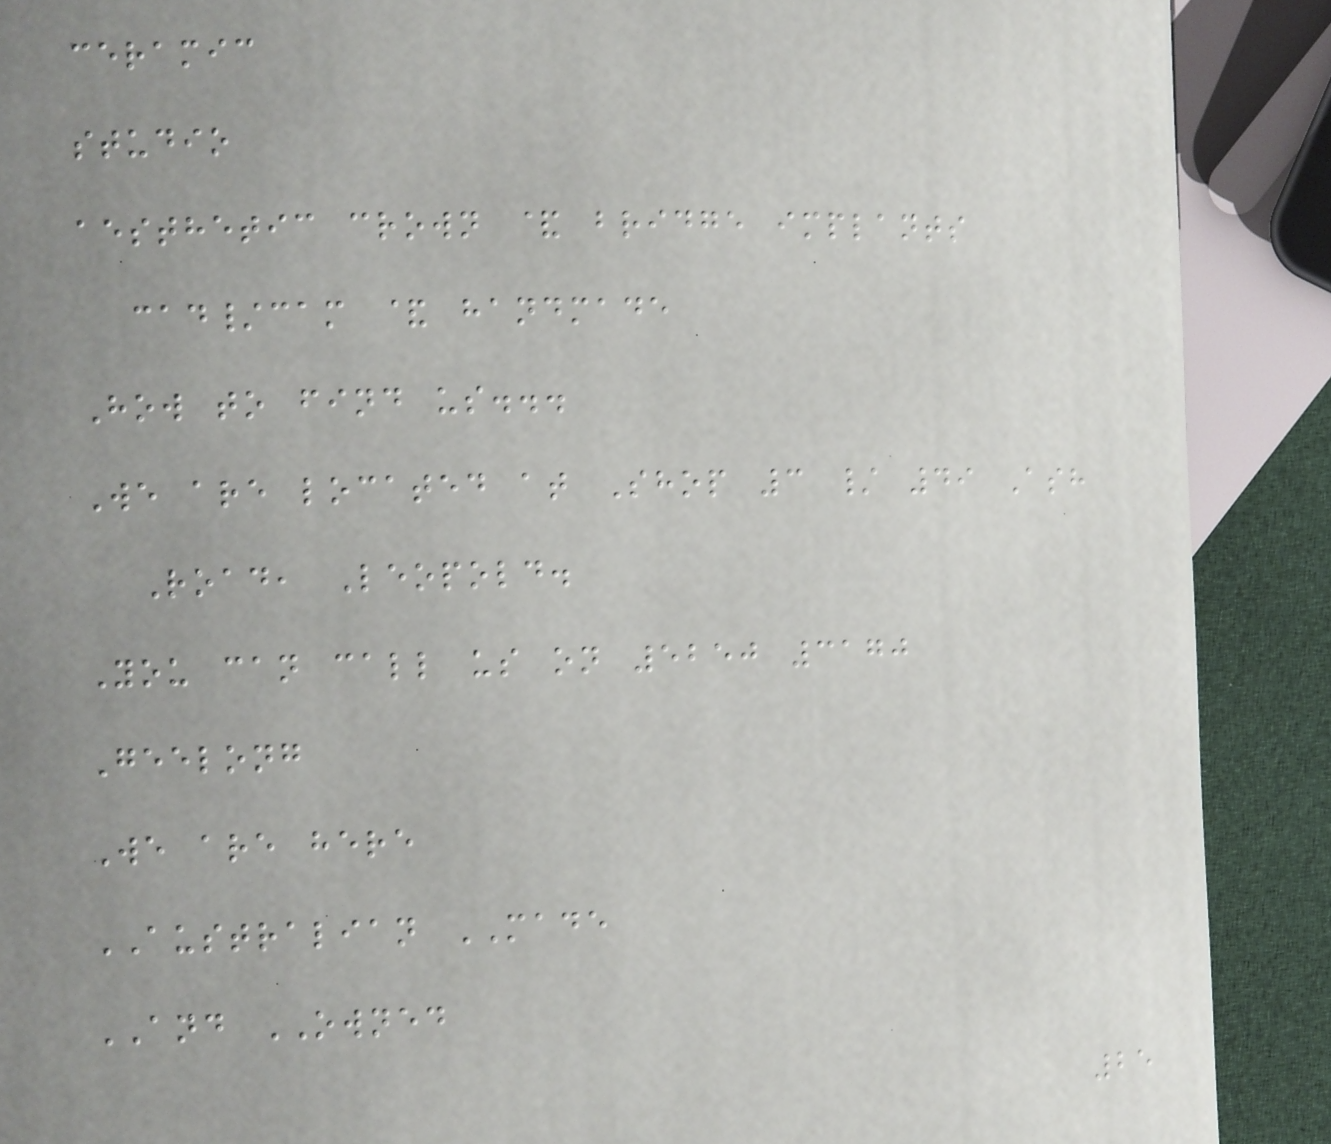ceramic
studio
aesthetic crown & bridge implants
cad/cam & handmade
How to find us...
We are located at Shop 3 / 49 Ash
Road, Leopold.
You can call us on 5250 3170
Geelong
We are here
AUSTRALIAN MADE
AND OWNED
25
